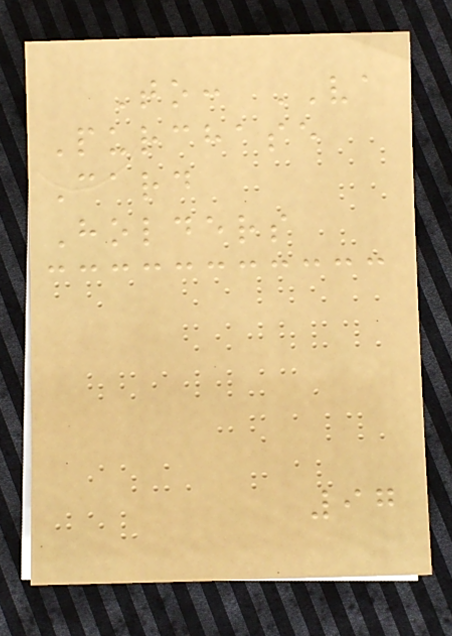To: VA
Purchase
Card
Holders
97
